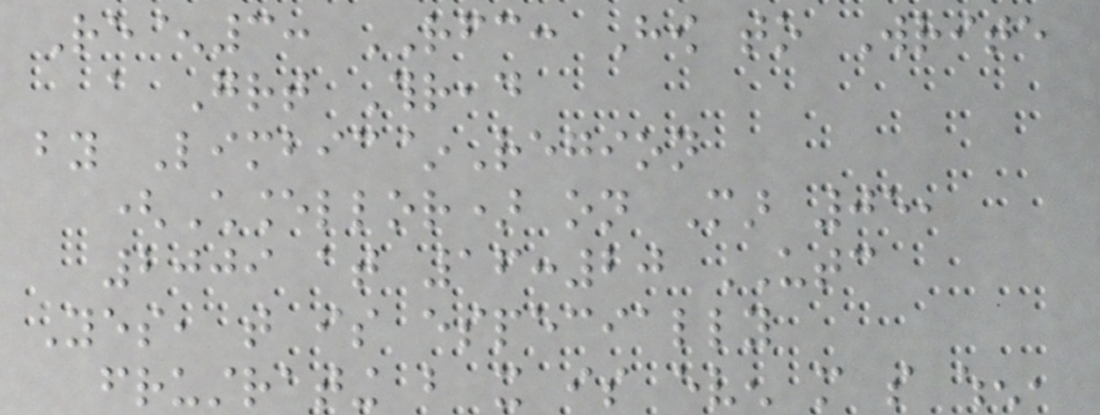Re^3: RFC: How to Write
a Great Thread
by Limbic~Region
(Chancellor) on Mar 05,
2009 at 16:20 UTC
Yes, that is especially
frustrating but it is even more so when,
